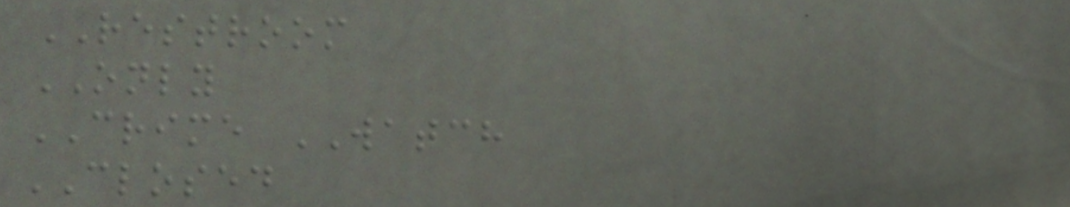RESTROOM
ONLY
CRIME WATCH
CLOSED
